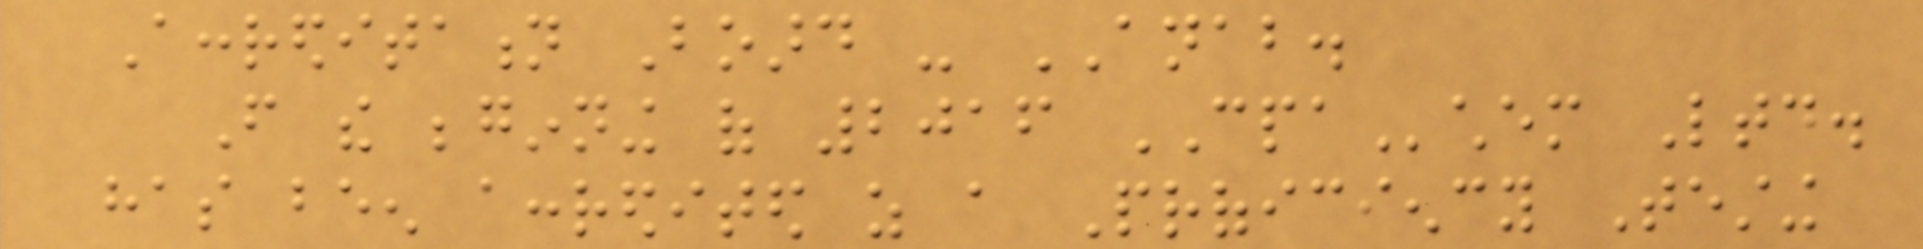Accreditation Board - ANAB.
From the beginning of 2016 CPAchem Ltd.
has been accredited as a Proficiency Testing
